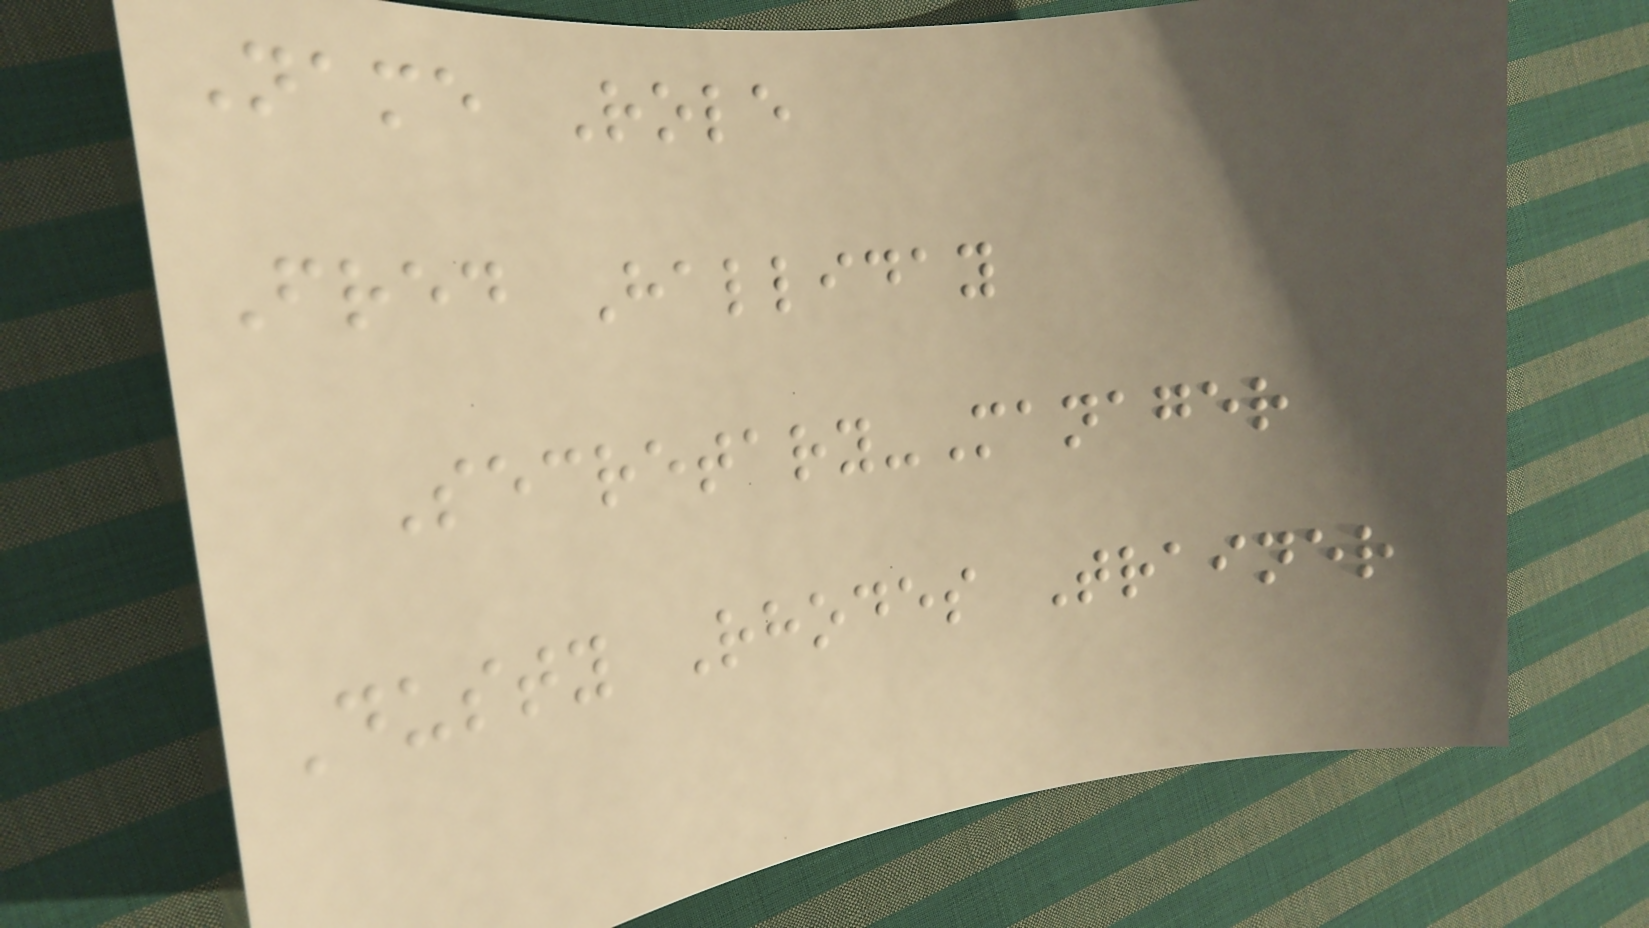Name Role
Fred Halliday
Secretary-Manager
Dusty Rhodes Trainer
